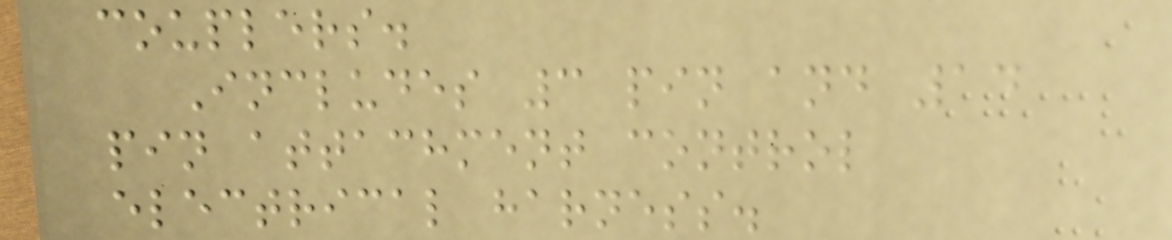couplers.
Includes 3 pin and 14
pin attachment control
electrical harness.
